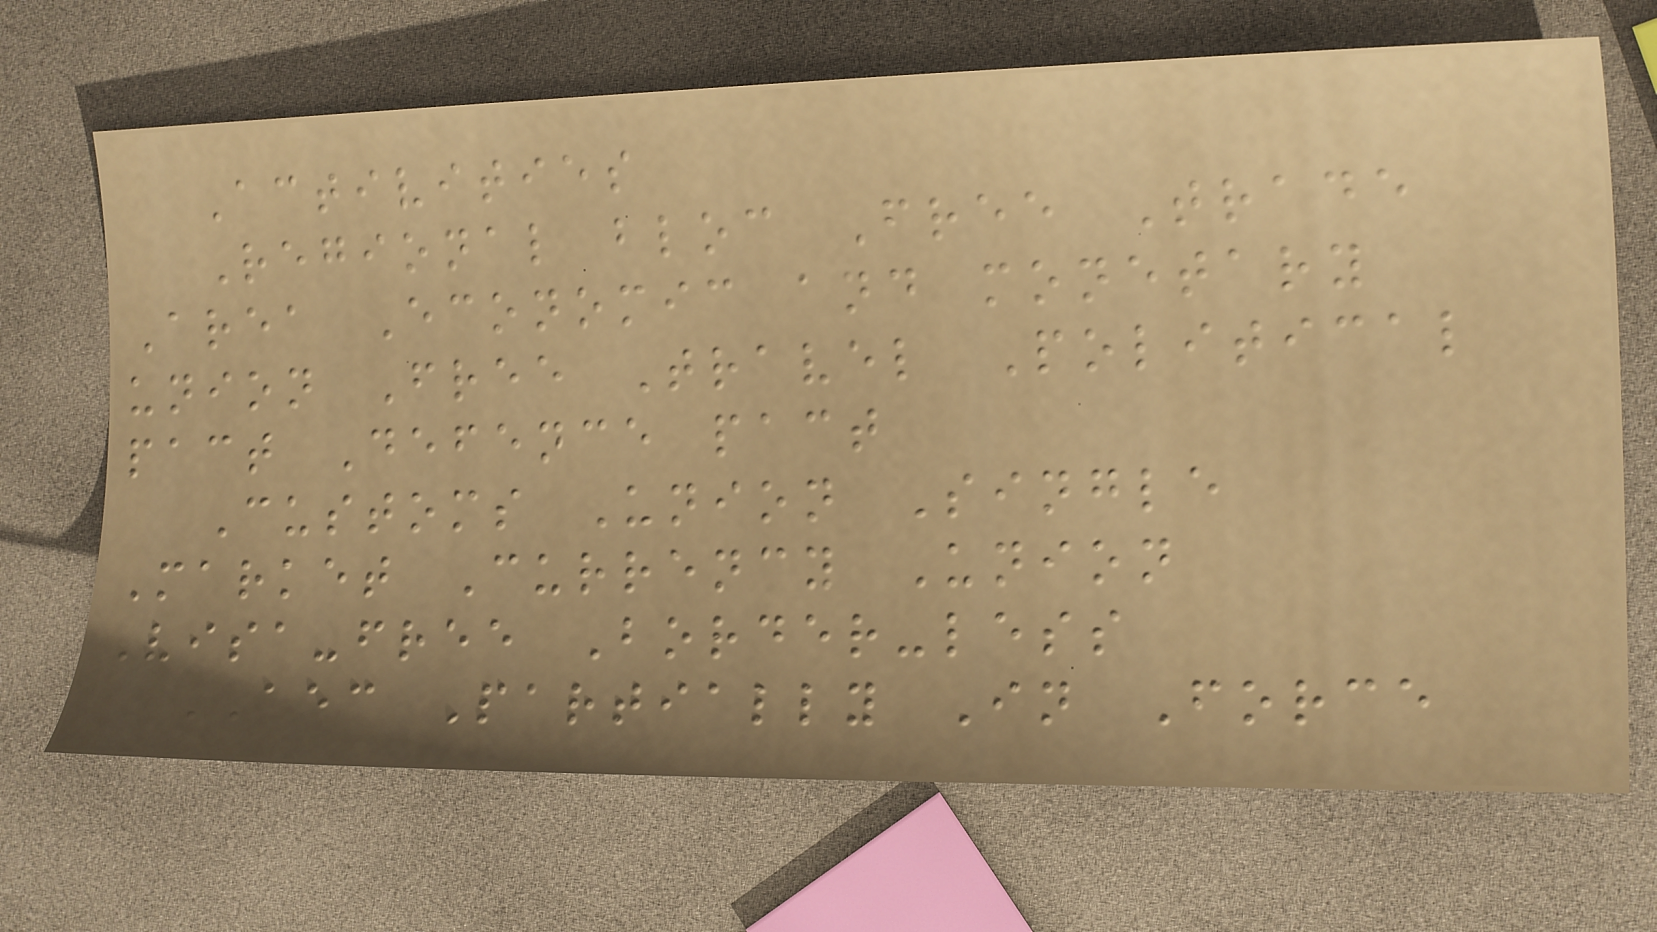Activities
Regional bloc Free Trade
Area Economic and monetary
union Free Travel Political
pact Defence pact
Customs Union Single
Market Currency Union
Visa-free Border-less
AEC Partially In Force
